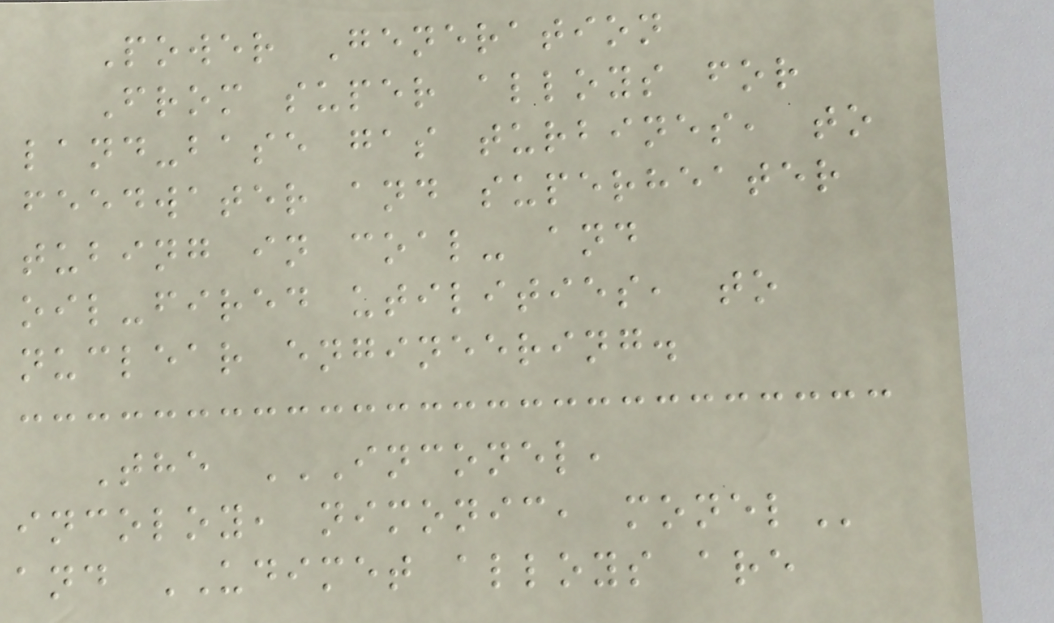Power Generation
From super alloys for
land-base gas turbines, to
feedwater and superheater
tubing in coal- and
oil-fired utilities, to
nuclear engineering.
The INCONEL,
INCOLOY, NIMONIC, MONEL
and UDIMET alloys are
